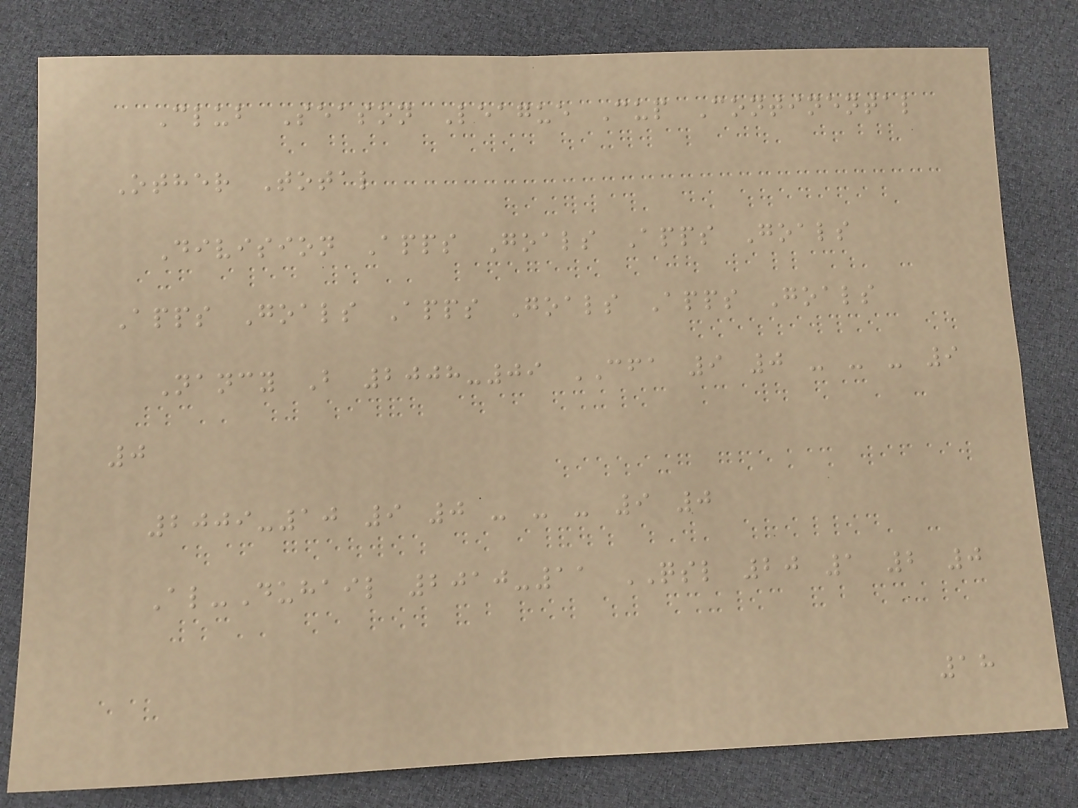Club Season League Cup Continental
Other Total
Division Apps Goals Apps Goals
Apps Goals Apps Goals Apps Goals
Nancy B 2008-09 CFA 9 0 - - - 9
0
2009-10 9 0 - - - 9 0
Al-Duhail 2010-11 QSL 20 1 2 0
18
